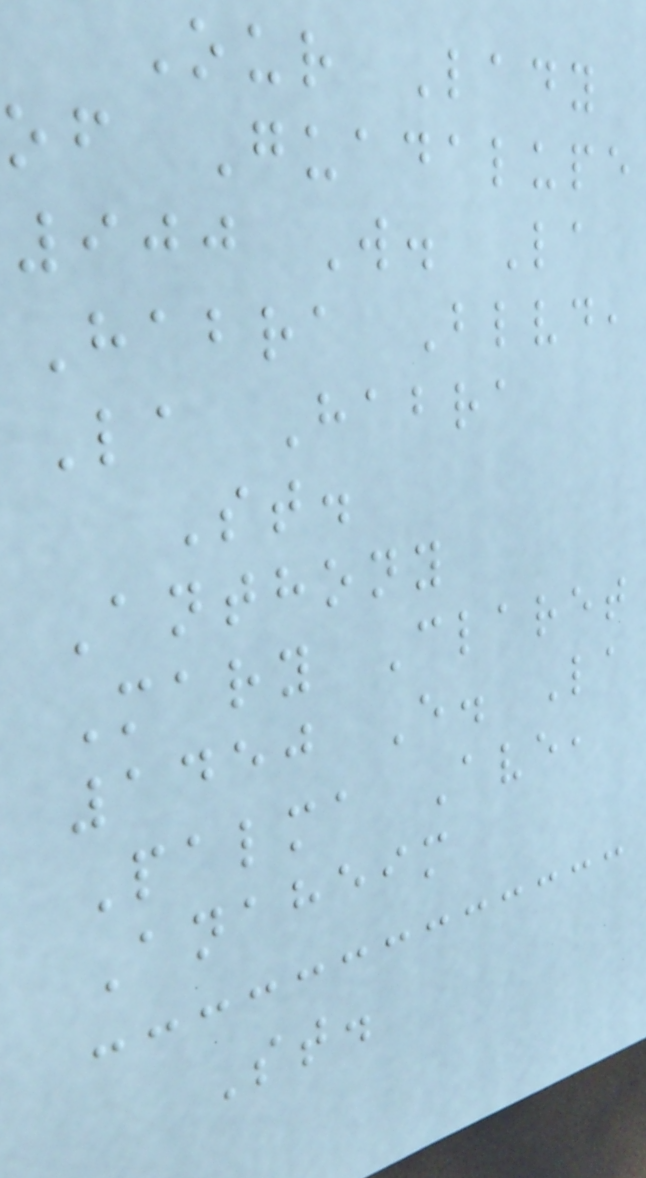Our Lady
of Guadalupe
900 W. La
Habra Blvd,
La Habra
St.
Anthony
Mary Claret
1450 E. La
Palma Ave,
Anaheim
St.
